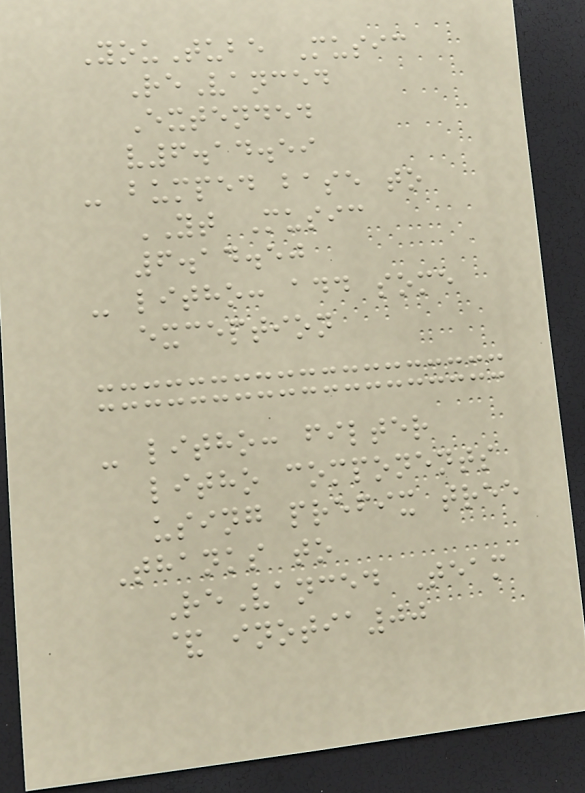YouTube Music
ReVanced
Extended
v6.14.59
- bumped base to
YT Music
6.14.50
- litho: add some
exception
- litho: filter
litho components
using prefix tree
Thanks to
ReVanced Team
& inotia00
